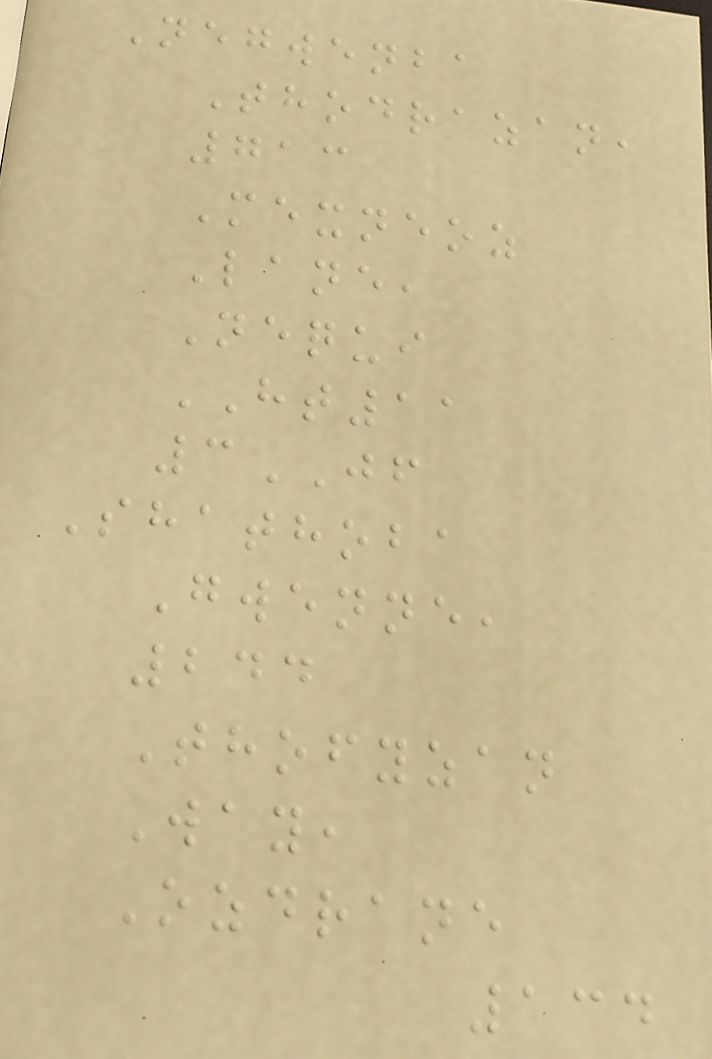Negwenba
Thodrazan,
713
Mexneoz
Lane,
Nequi
HT11
3JF
Shathoba
Gwenne,
244
Thofyzan
Way,
Ozdrane
134
